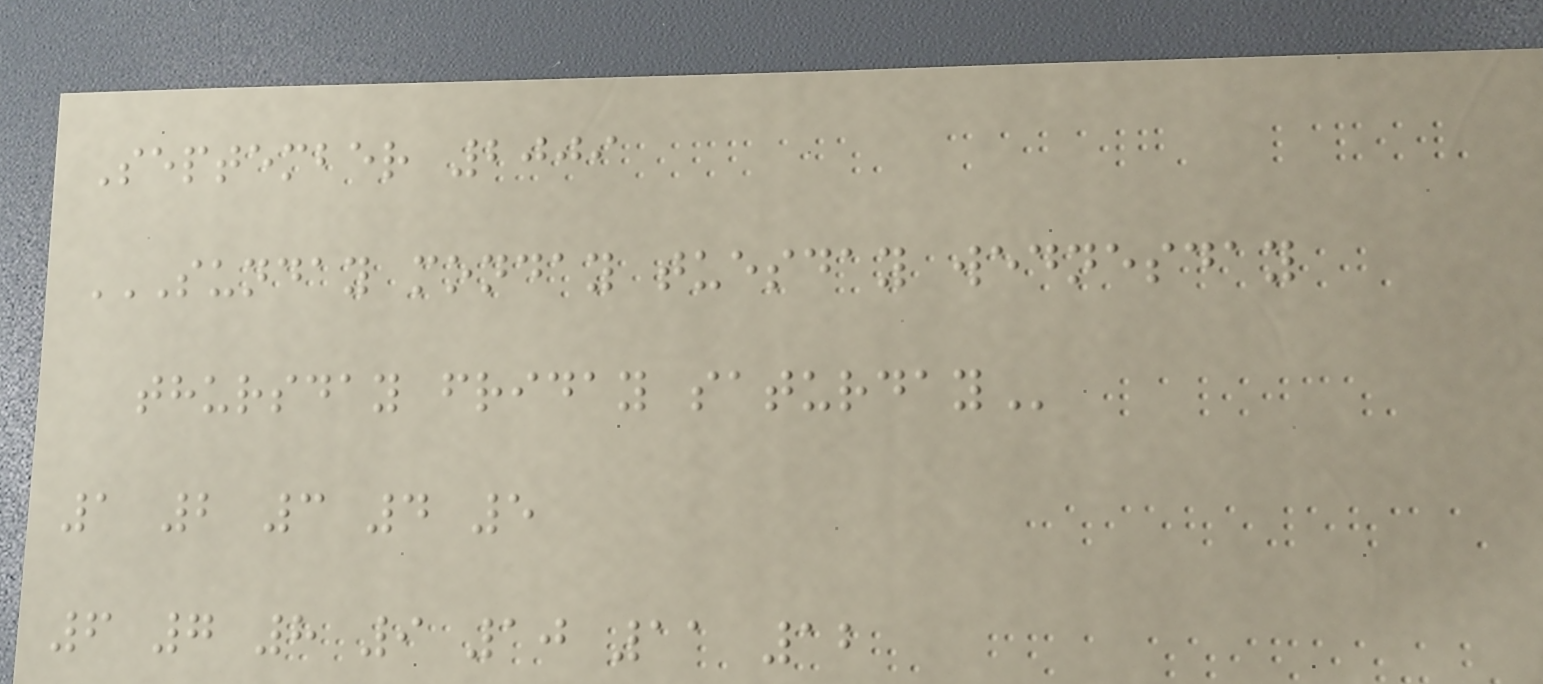September 2009
SUNDAY MONDAY TUESDAY WEDNESDAY
THURSDAY FRIDAY SATURDAY
1 2 3 4 5
6 7 8 9 10 11 12
